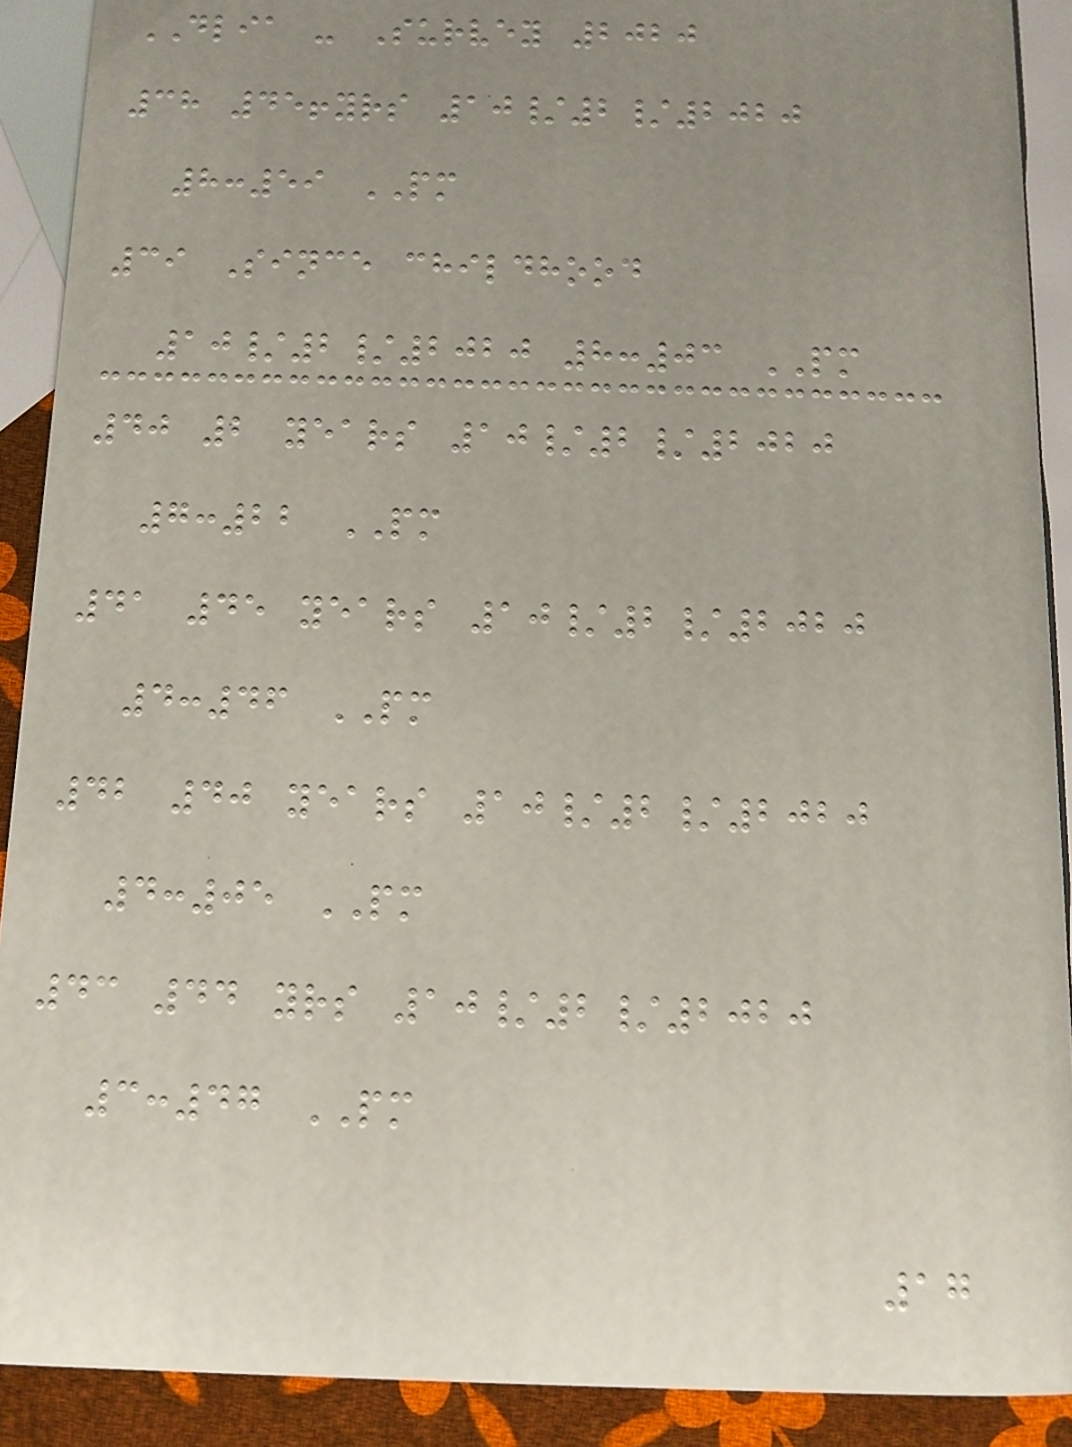DLIA - Survey 2020
38 45!yrs 10/2/2020
8:59 PM
39 Since childhood
10/2/2020 8:03 PM
40 2 years 10/2/2020
7:22 PM
41 45 years 10/2/2020
4:46 PM
42 40 years 10/2/2020
4:05 PM
43 44 yrs 10/2/2020
3:47 PM
17
